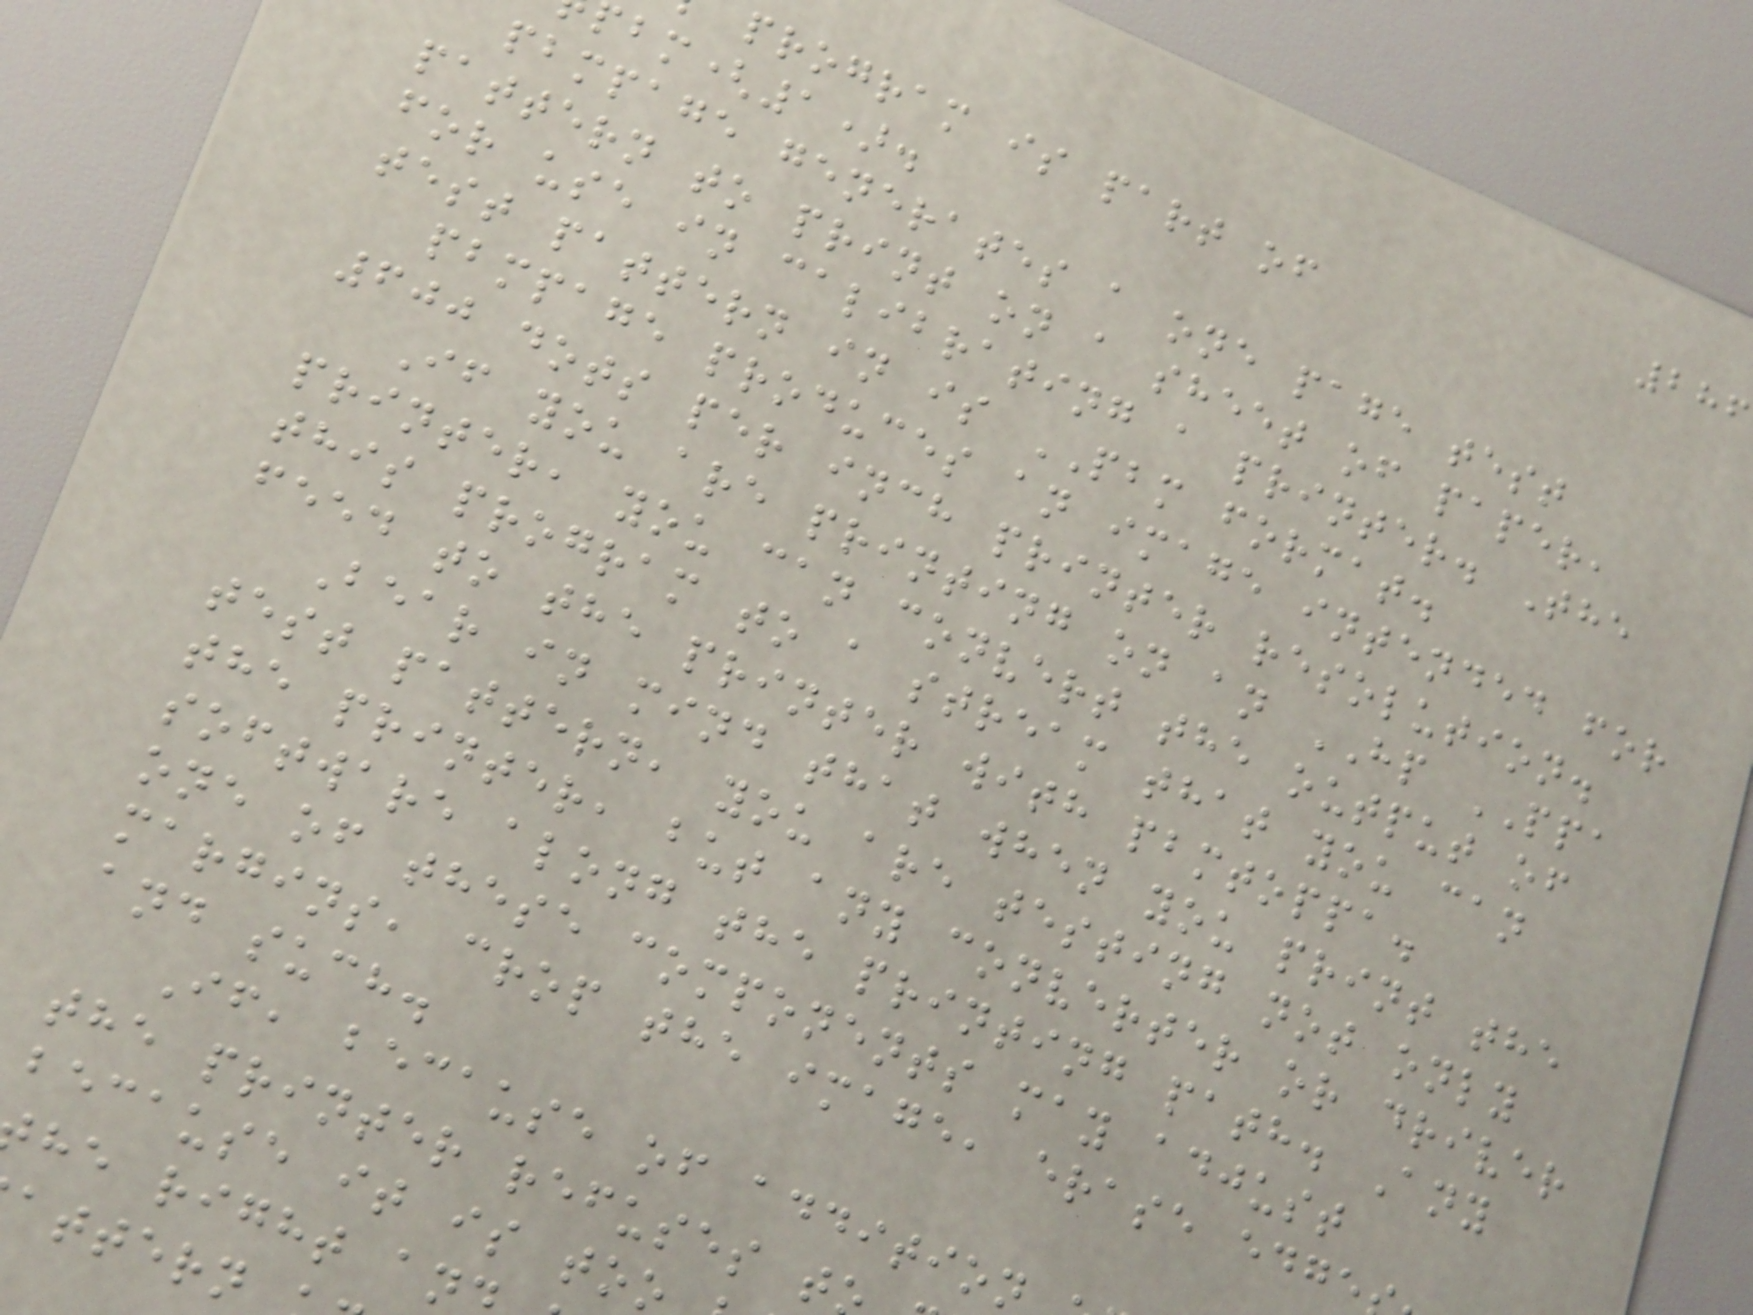286
program is part of
bm(1).
pbmpage generates a one page test
pattern to print on a sheet of paper,
for use in calibrating a printer. The
test pattern in is PBM format.
pbmpage produces an image intended for
600 dots per inch printer resolution.
If you are printing on an HP PPA
printer, you can convert the output of
this program to a stream that you can
feed to the printer with pbmtoppa.
Bear in mind that when you print the
test pattern, you are testing not only
the printer, but any converter or driver
software along the printing path. Any
one of these components may adjust
margins, crop the image, erase edge
and such.
If, because of addition
the printer refuses t
because it is to
he right an
